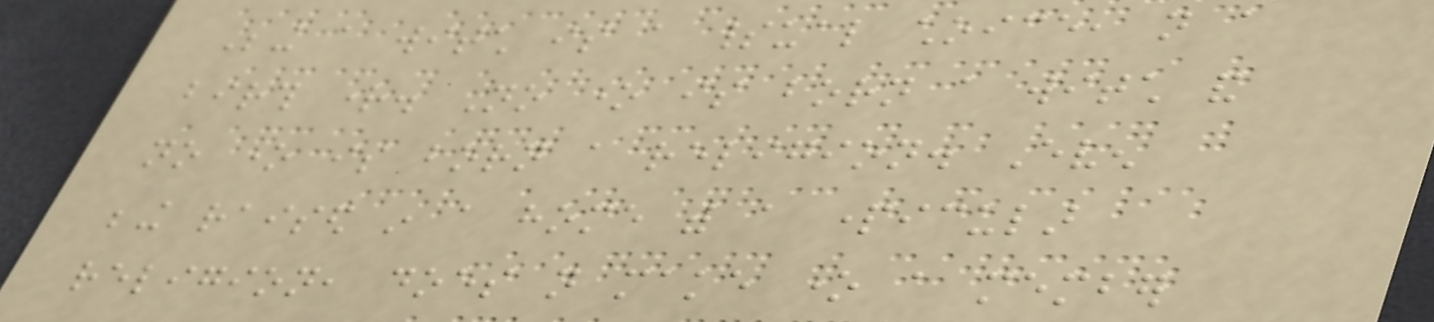Being a witch is a spiritual choice, not a
birth right. No one is born a witch and
no one is born a religion. Even
being raised in a home with a particular
religion, does not make one a member
